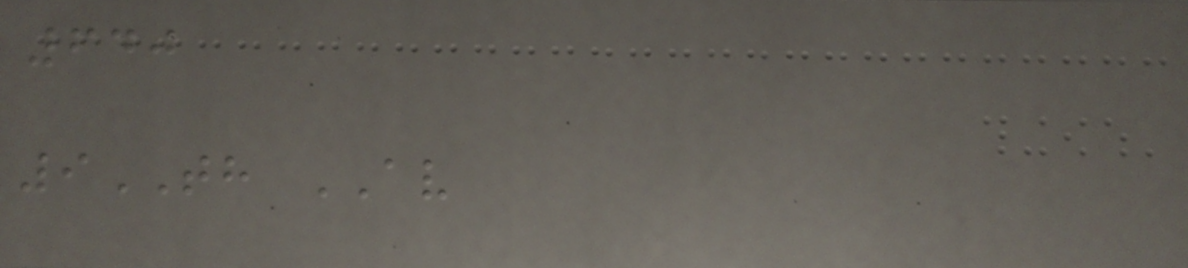640
9TH AV
